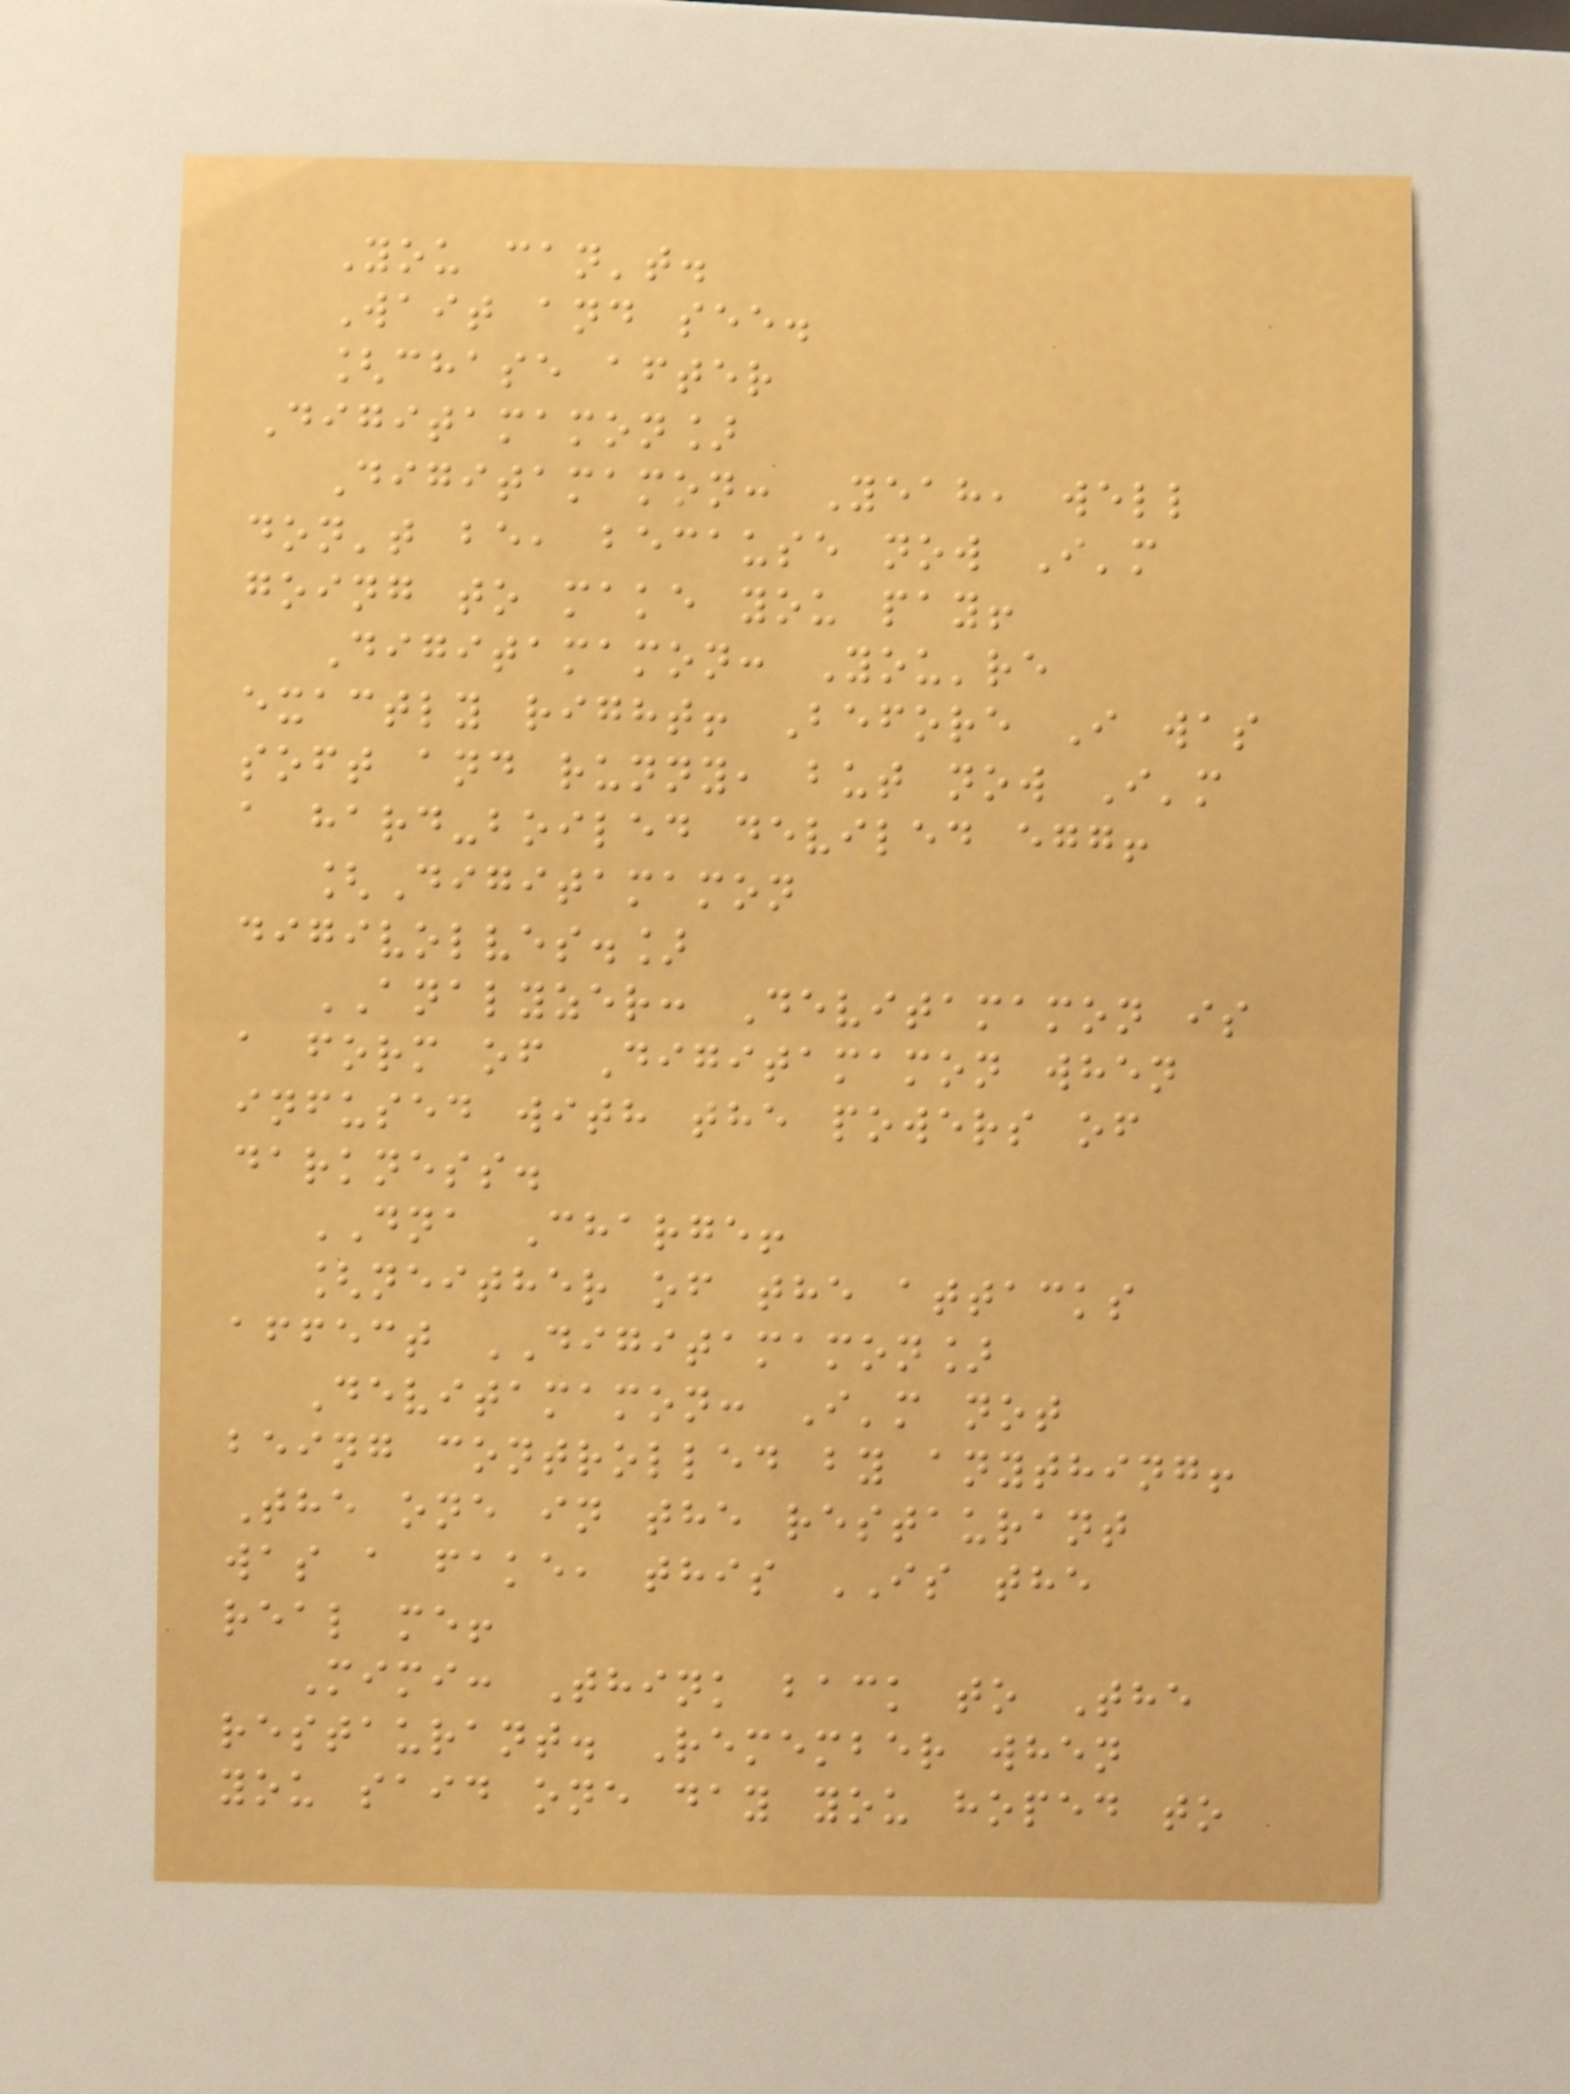You can't.
Wait and see.
[chase after
Digitamamon]
Digitamamon: Yeah, well
don't be, because now I'm
going to make you pay!
Digitamamon: You're
exactly right! Before I was
soft and runny, but now I'm
a hard-boiled deviled egg!
[Digitamamon
digivolves.]
ANALYZER: Devitamamon is
a form of Digitamamon when
infused with the powers of
darkness.
DNA Charge!
[neither of the attacks
affect DIGITAMAMON]
Devitamamon: I'm not
being controlled by anything!
The one in the restaurant
was a fake, this IS the
real me!
Mimi: Think back to The
restaurant. Remember when
you said one day you hoped to
